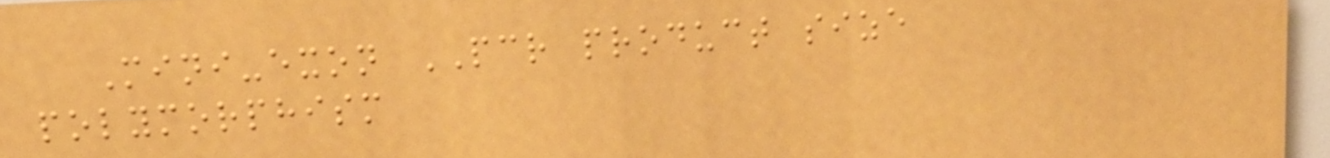Mini-exon PCR product size
polymorphism
